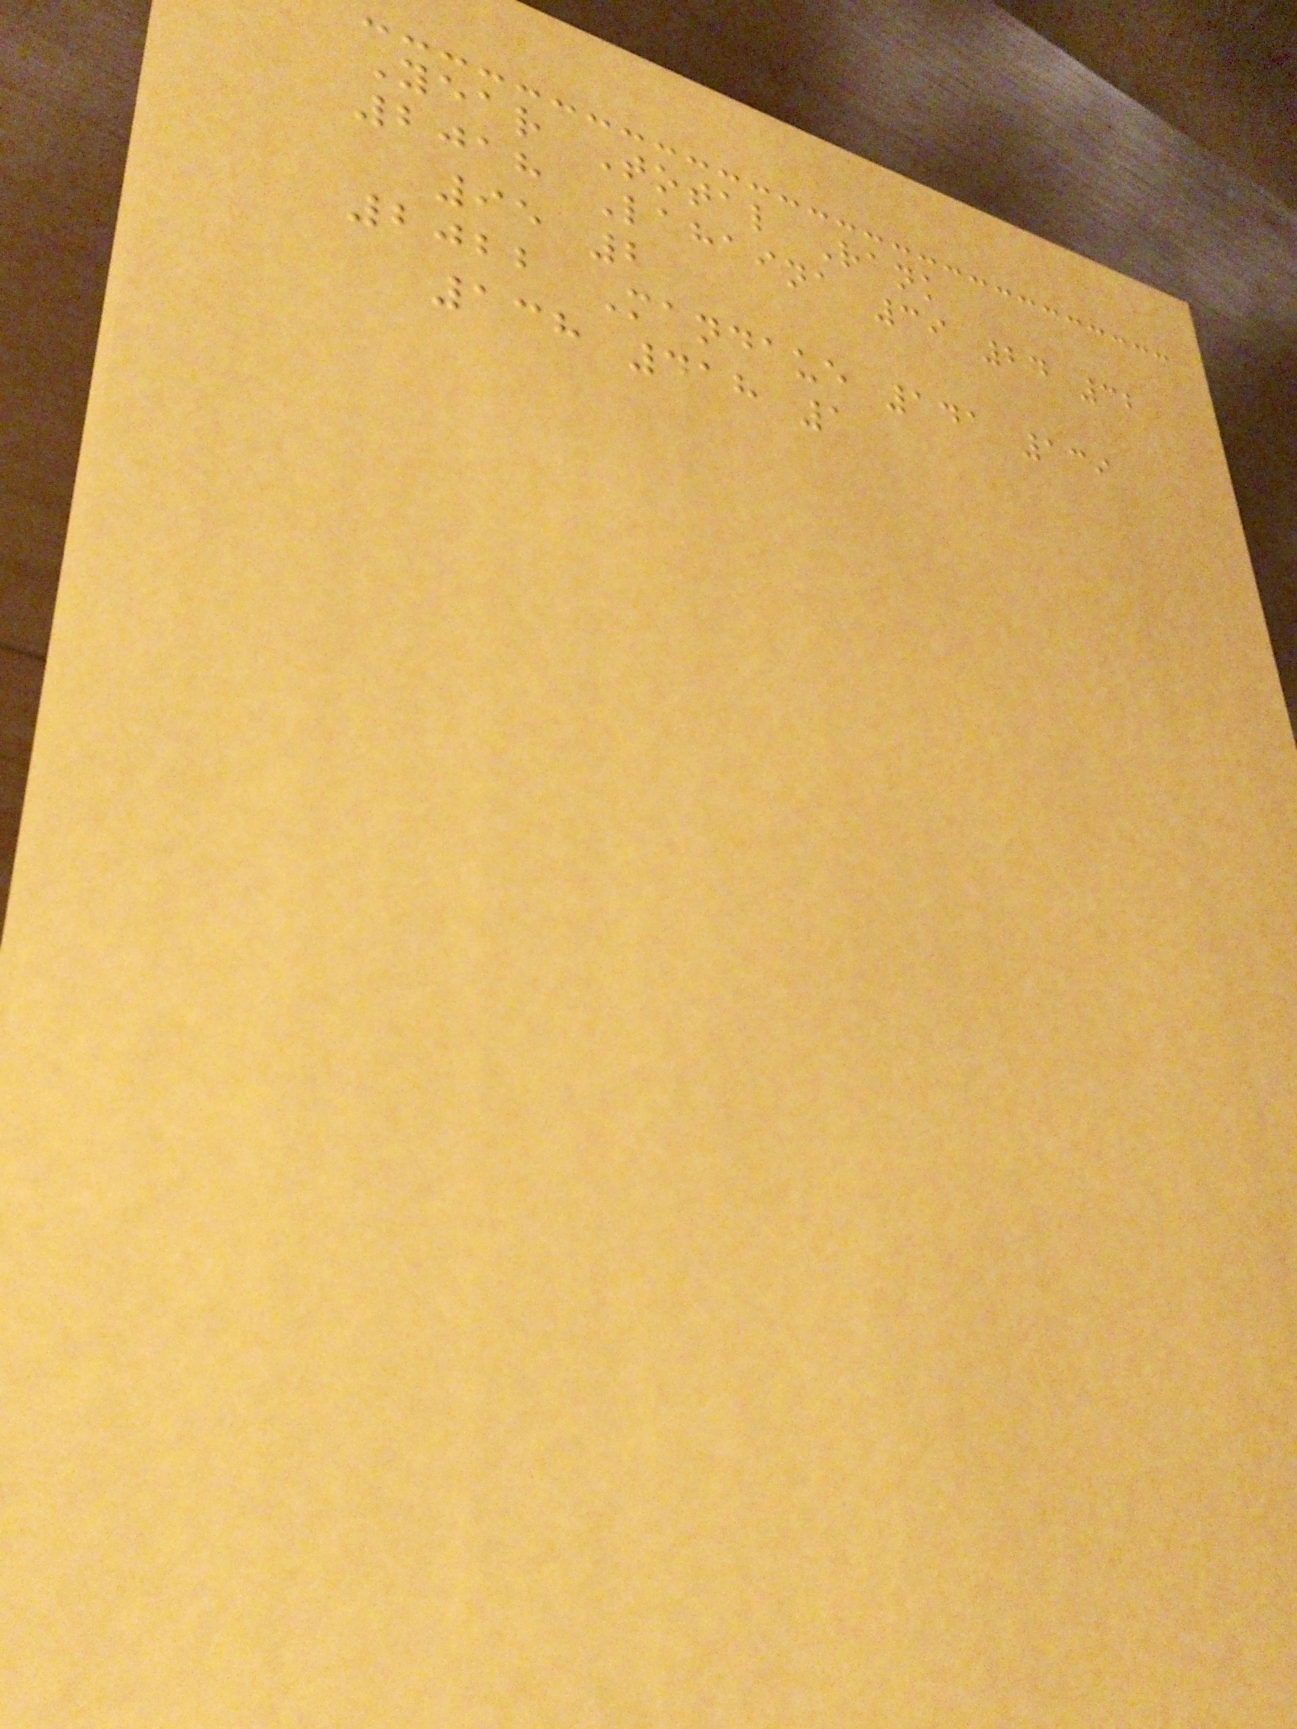Year Total Rank
2018 Lahaina 39 24 32
95 2
2022 Mandaue 141 139
138 418 1
